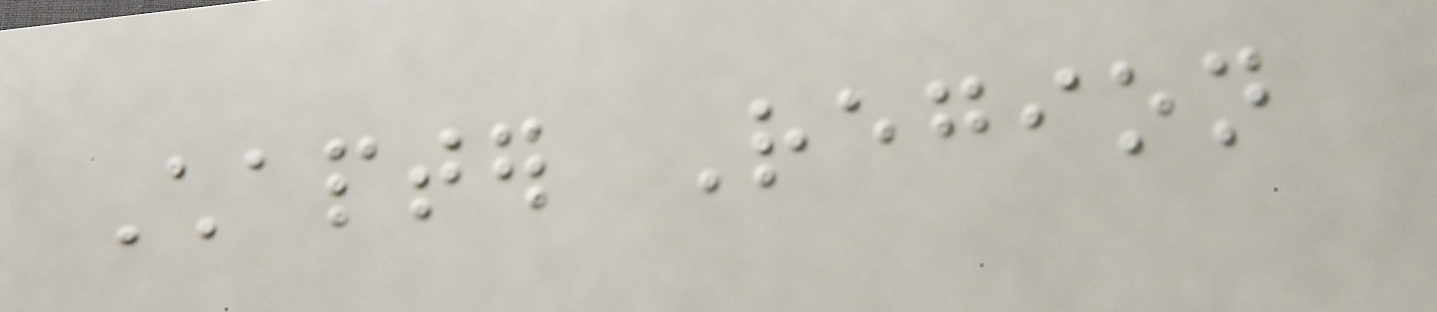Chapter Region
